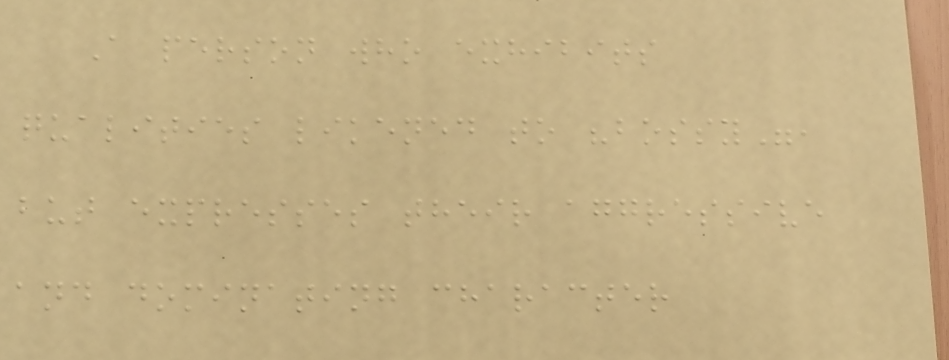A person who exhibits
qualities likened to "bossy",
but expresses their aggressive
and dominating character
